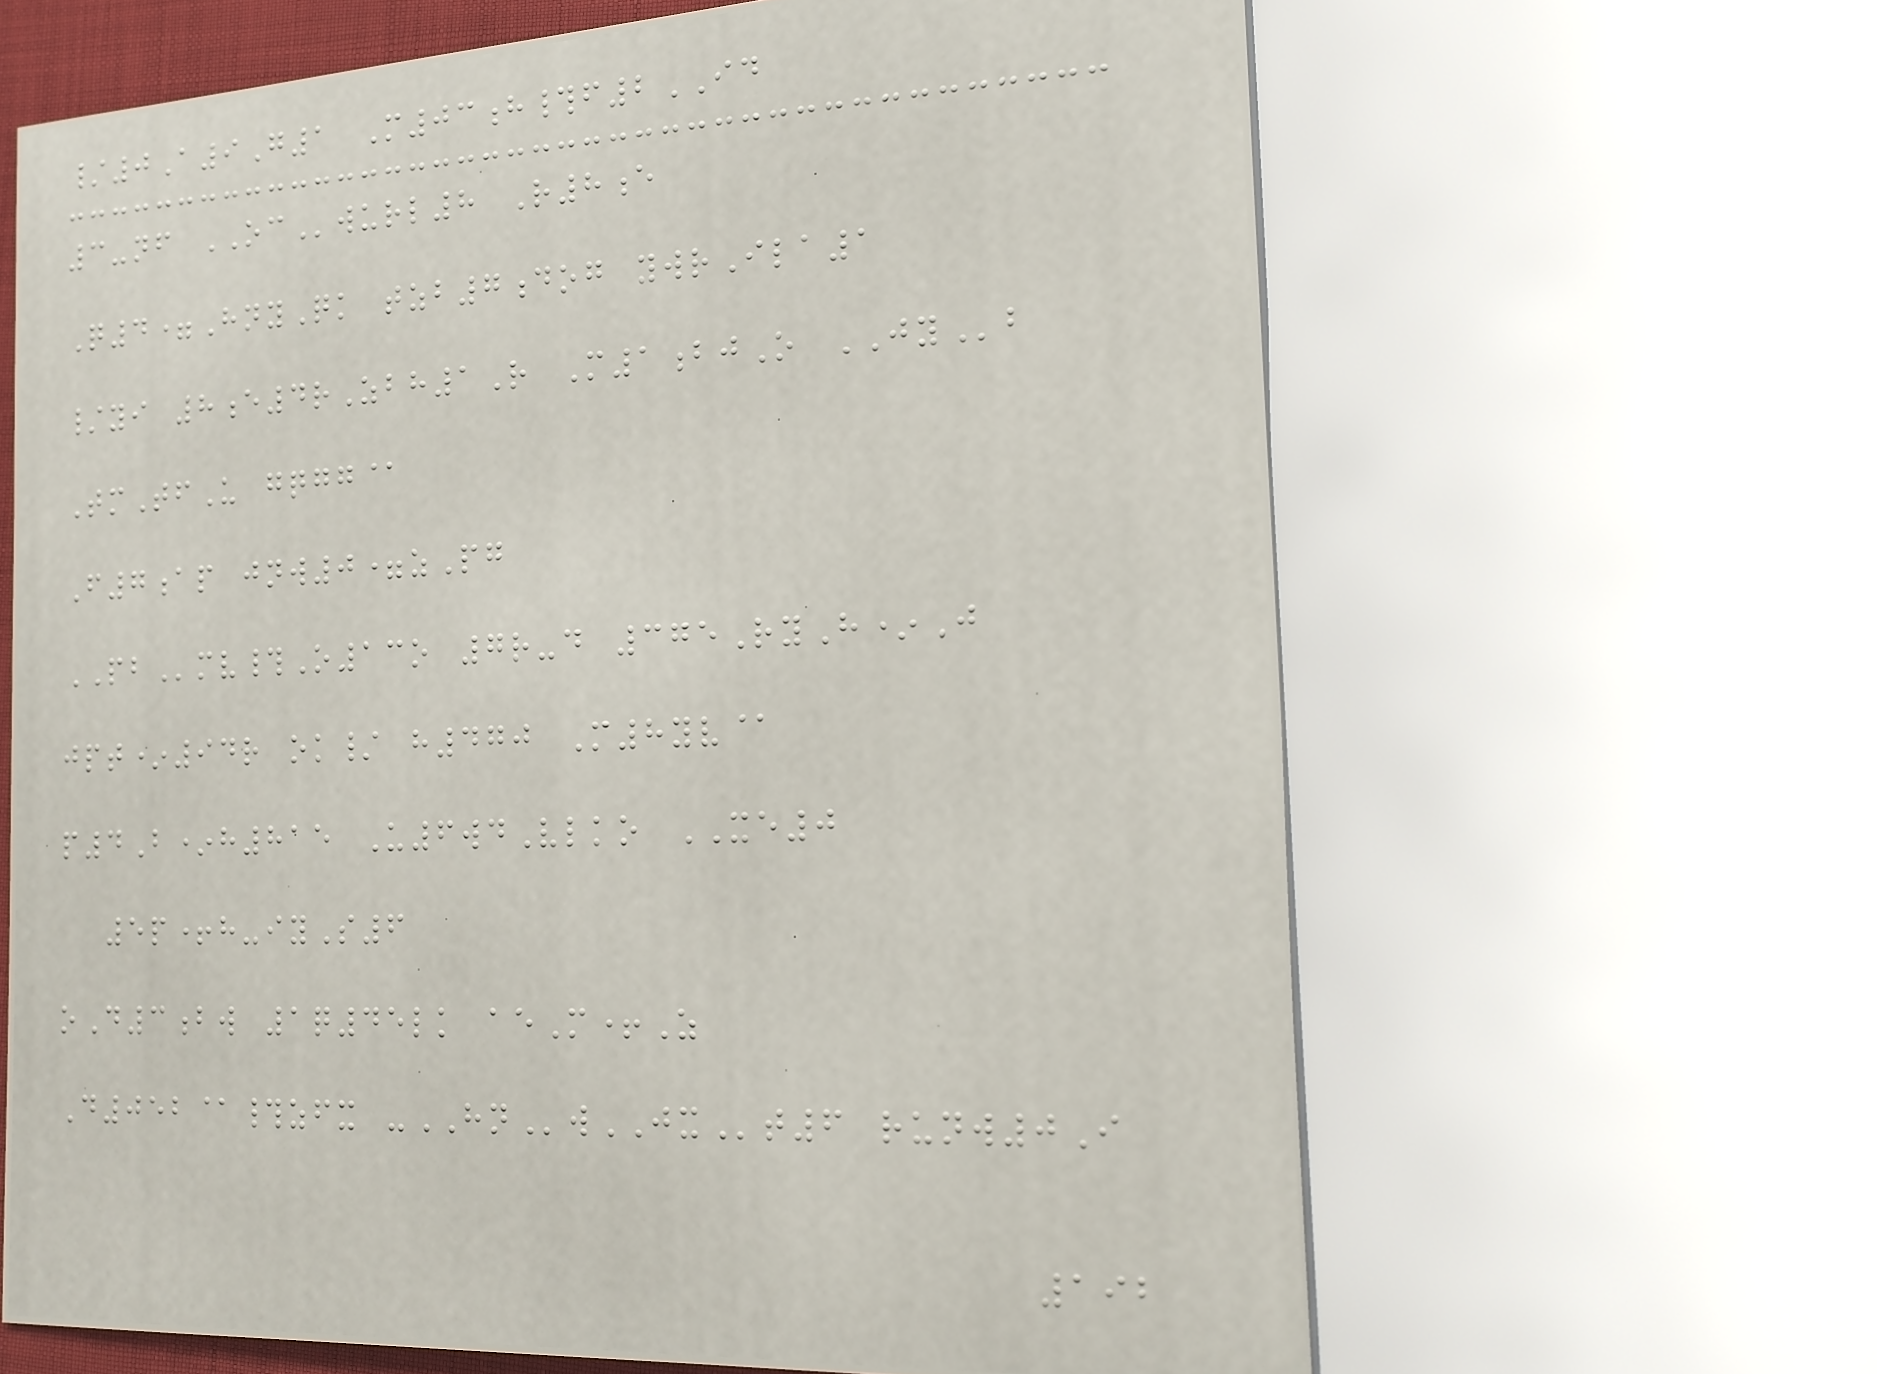/0A9G1 M03h#f2ID
3-nf OCwurl8 R8e
Q4=HnyQk tzb7dog ywrIla1
/yi 8e4rZbh1R M1bjO JYb
TmTfU gqgg@
F7ap jnw0=zPg
PBmv#O13o 7r-d 375RyH*J
jpt*94r ok/ h470 M8yv@
p4B*h815 U6wdVlko XE0
5p+h-iyS6
oD3bw 1q45lk aeM+Z
D052@#zfx -HNwJXt6 runw0I
192
